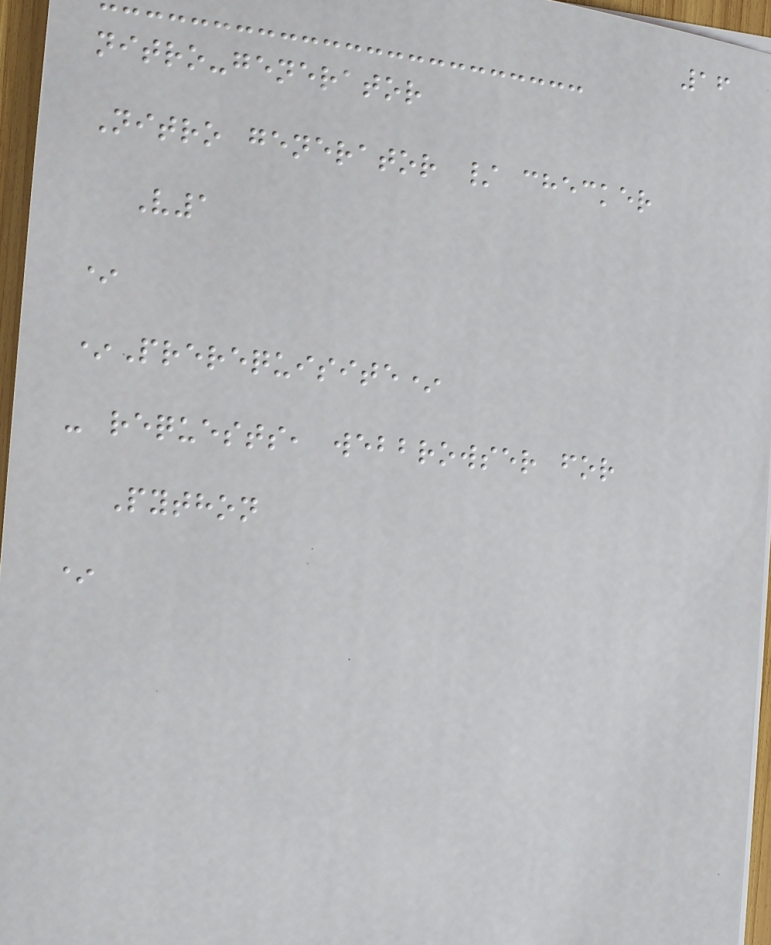16
nitro-generator
Nitro generator / checker
V1
*
*Prerequisite*
- requests, webbrowser for
Python
*
